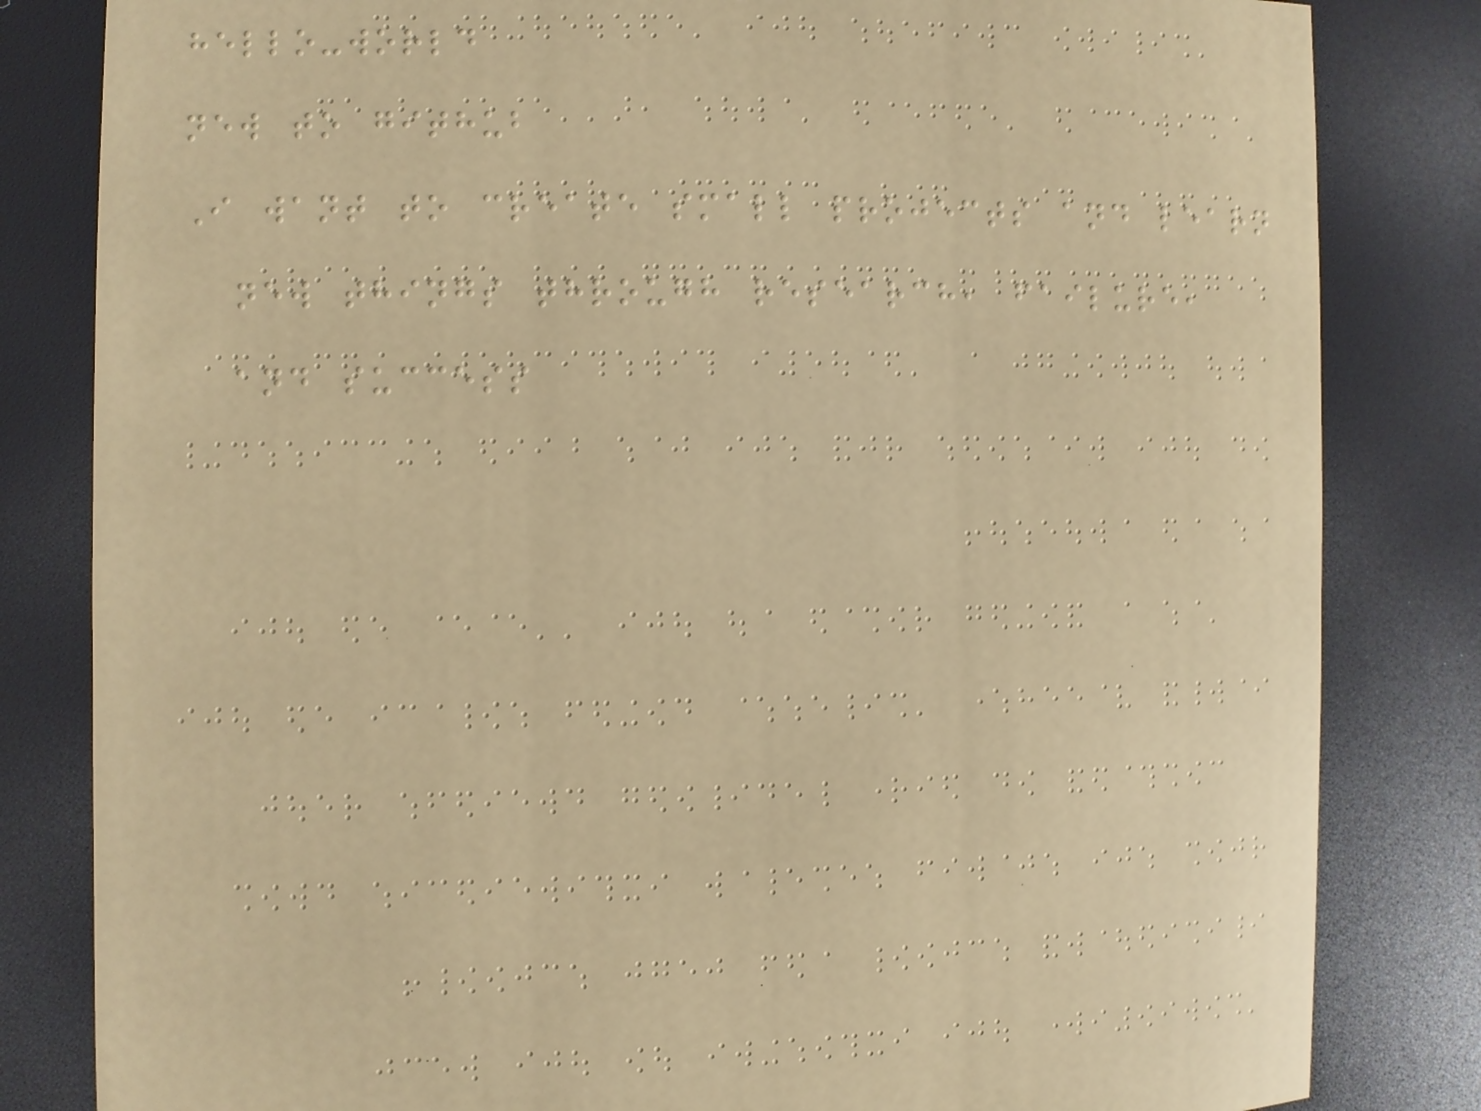hello-world
new to github
I want to create small projects and learn
new things through research, failure,
and success
